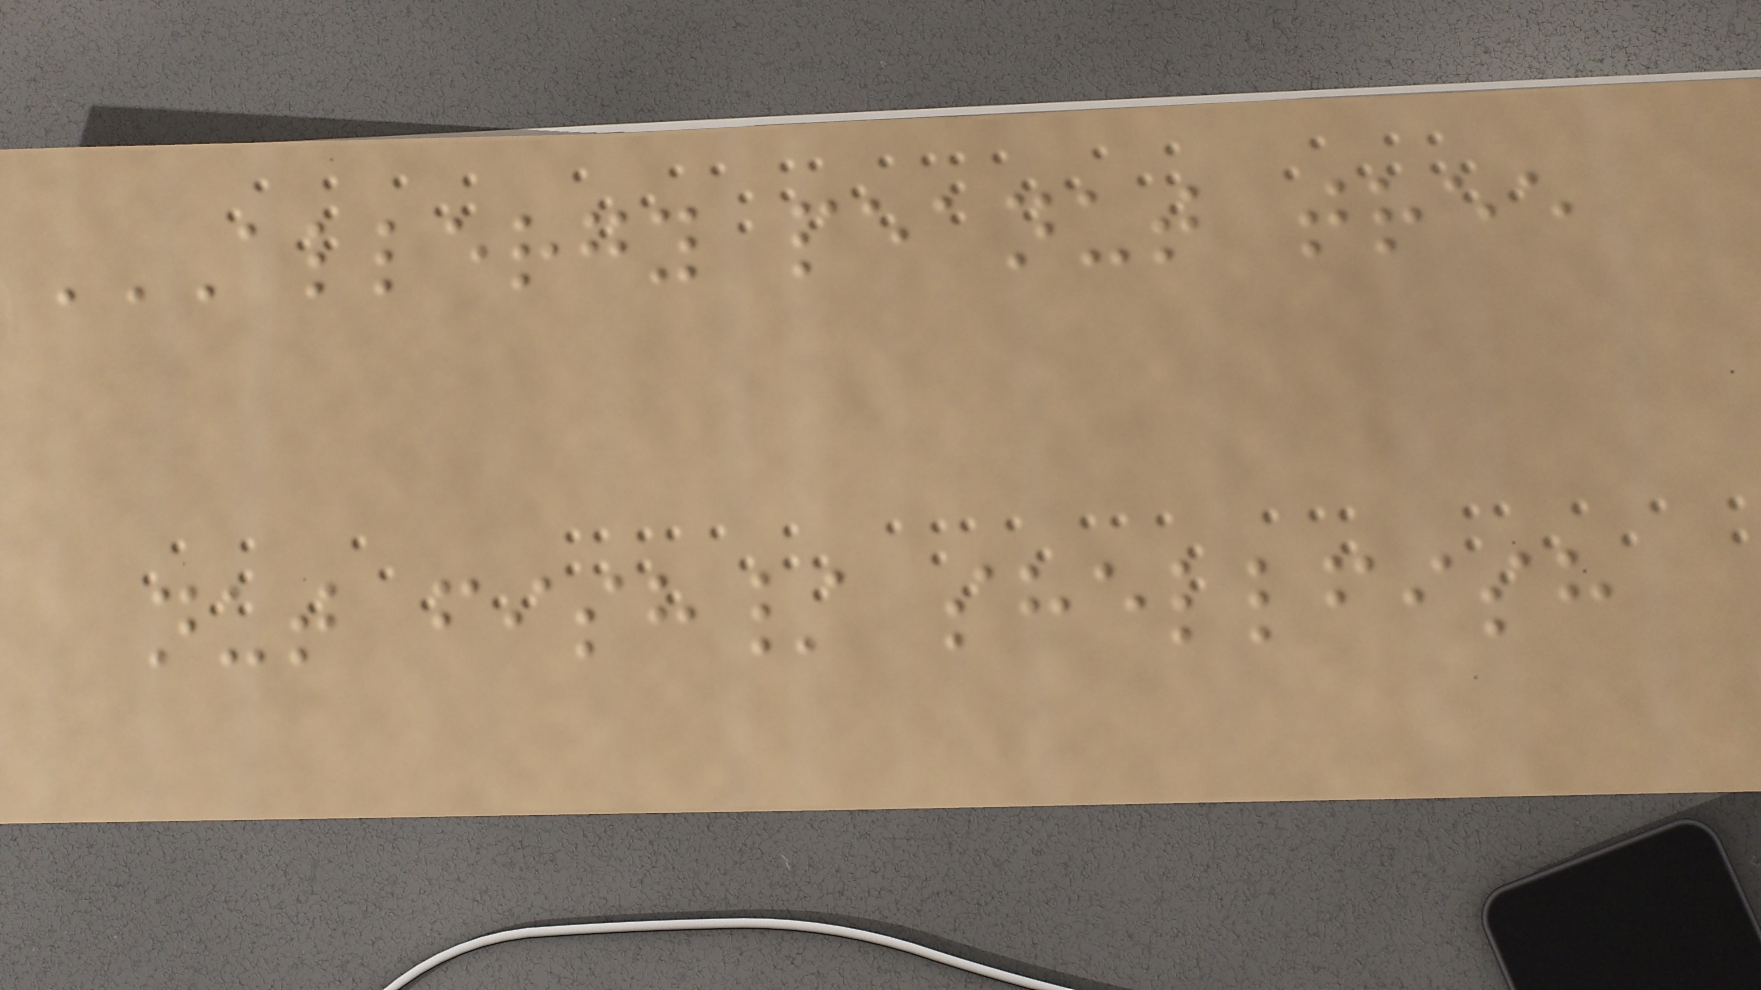ALLERGY PEANUT TREE
NUT FISH/ SHELLFISH
